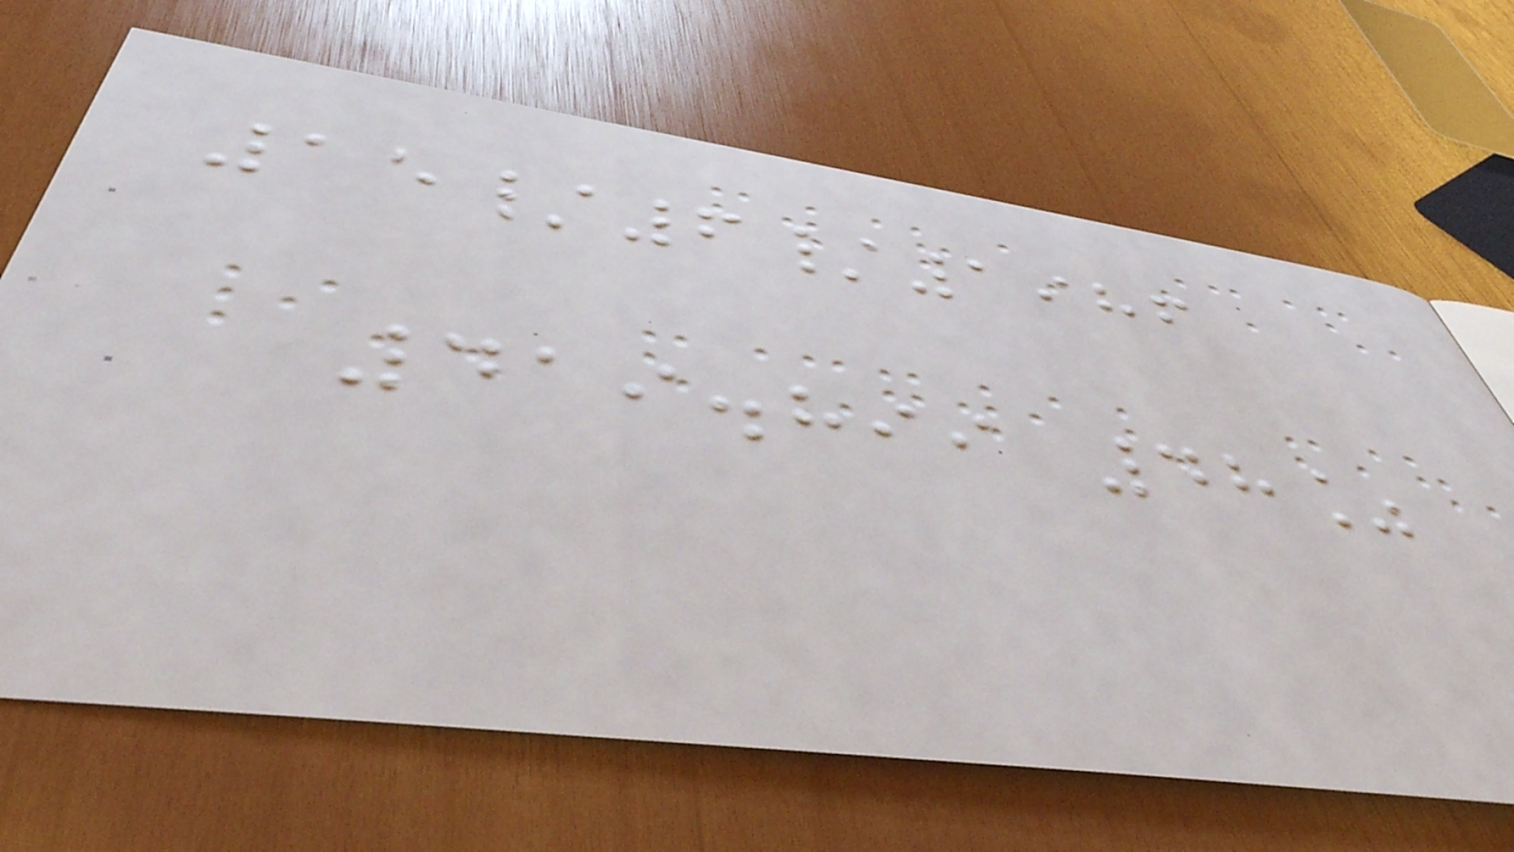15/6/1986
419.899 48%
